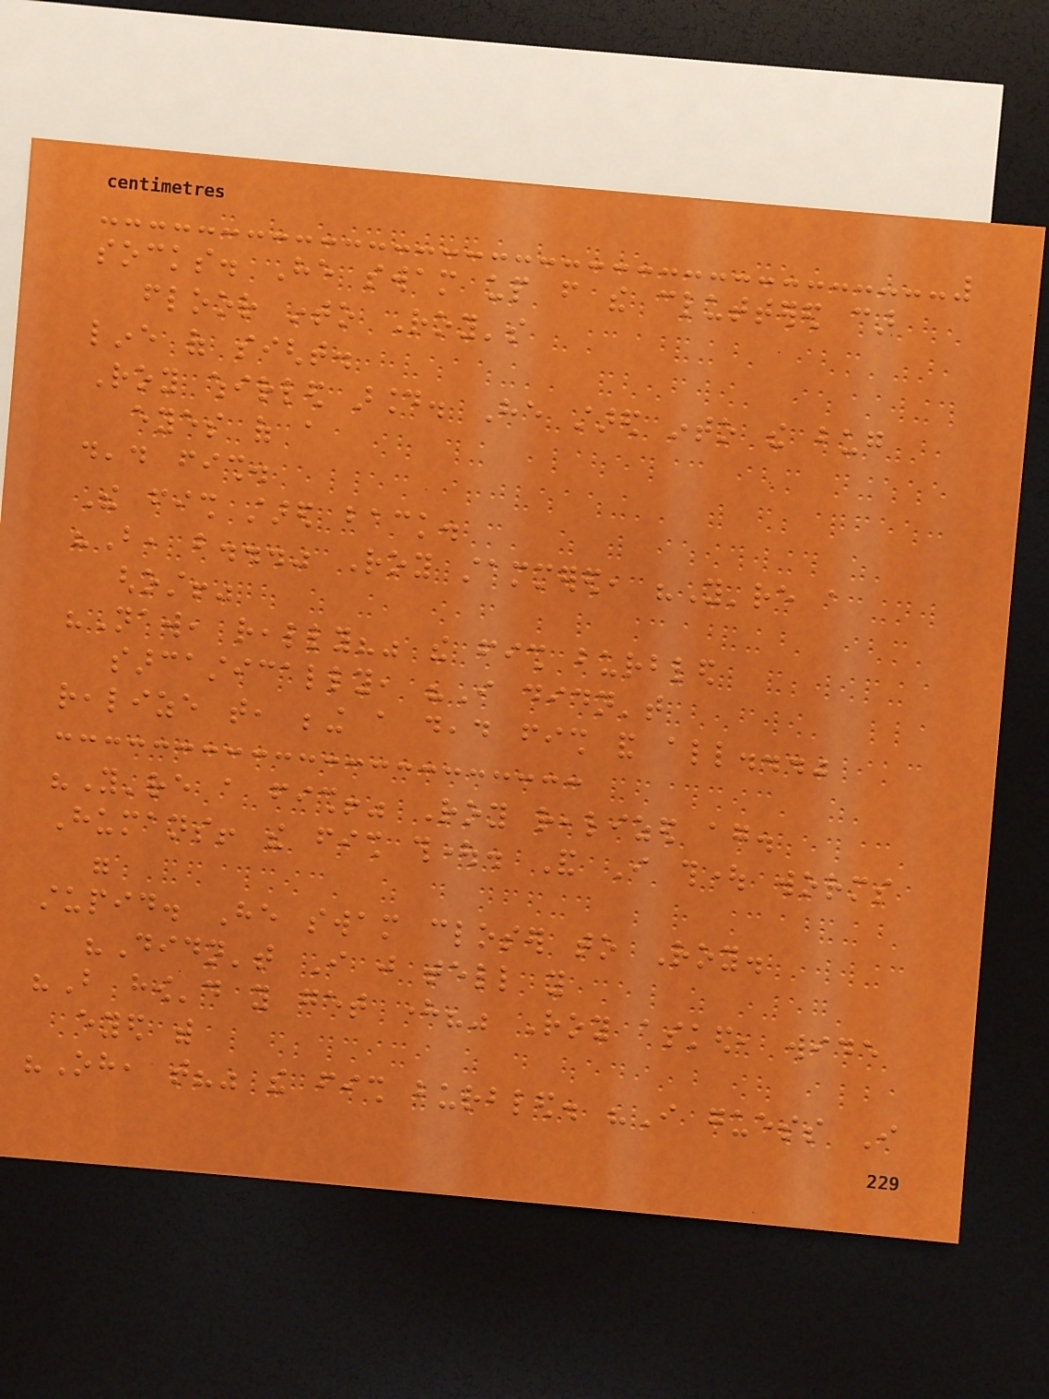socks. He swam up from the cluttered car
floor into Roy's
line of sight.
Roy whirled around. He stared into the bug
eyes of a
dead fish.
The fish stared back.
"But, but..." Roy stammered, "You're a
ghost!"
"Naw, really?" the fish burbled
sarcastically, "I didn't
realize that, being a dead fish and all..."
"You're a fish!" Roy realized again.
Humans! the fish thought. And I thought worms
were
stupid. He swam closer to Roy.
"Didn't I just tell you
"But how'd you get here?" Roy asked, wide
eyed with
"Oh, that?" the fish burbled. "I guess I
